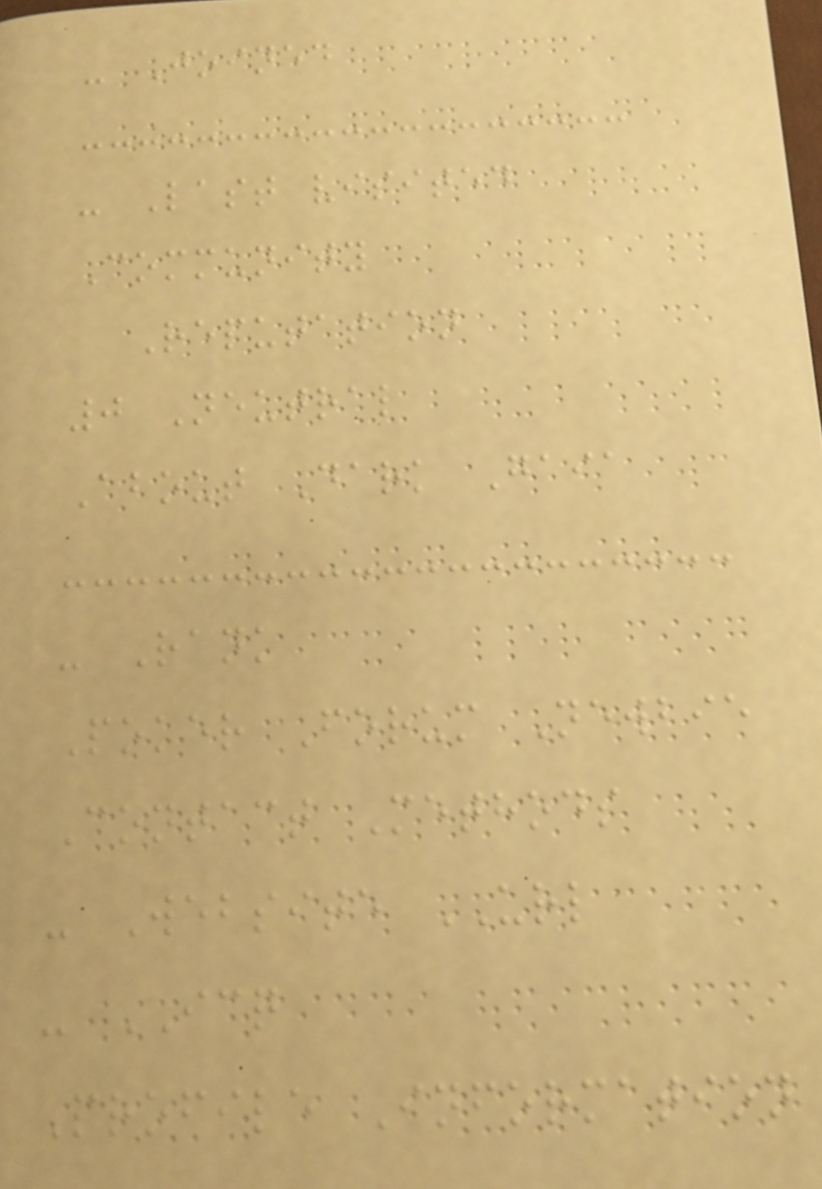- Joined
- Last visited
Community
Reputation
0 Neutral
About Dark Gaia
- Rank
Poker Forum Newbie
Contact Methods
- Website URL
- ICQ
Profile Information
